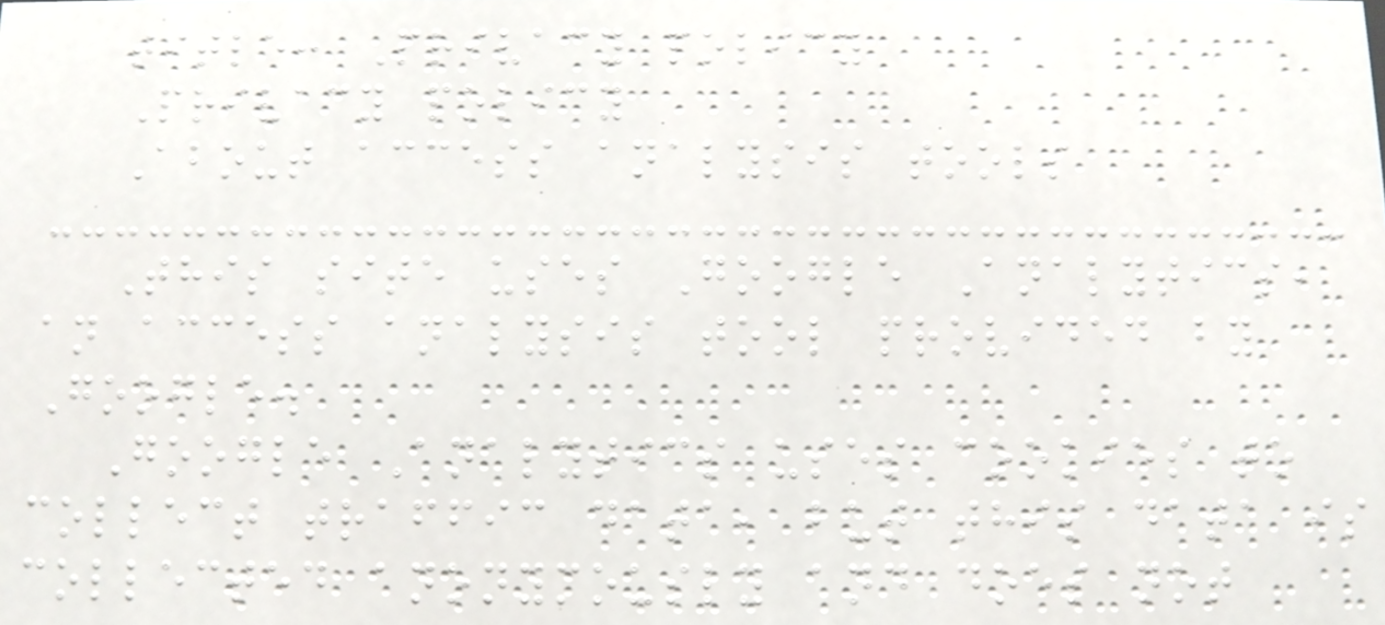title: Privacy policy
Privacy policy
About access analysis tools
This site uses Google Analytics,
an access analysis tool provided by
Google.
Google Analytics uses cookies to
collect traffic data, but this data is
collected anonymously and does not
